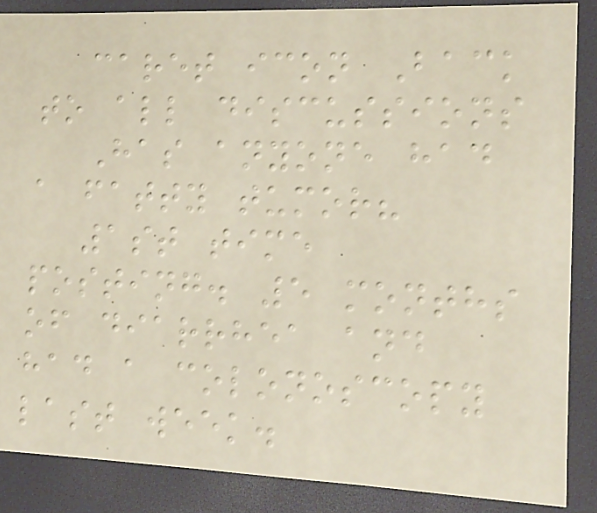caret icon Back
to all discussions
Has anyone had
a fatty tumor?
1st time
posting. 5 months
of diarrhea and
had a colonoscopy
last week.
